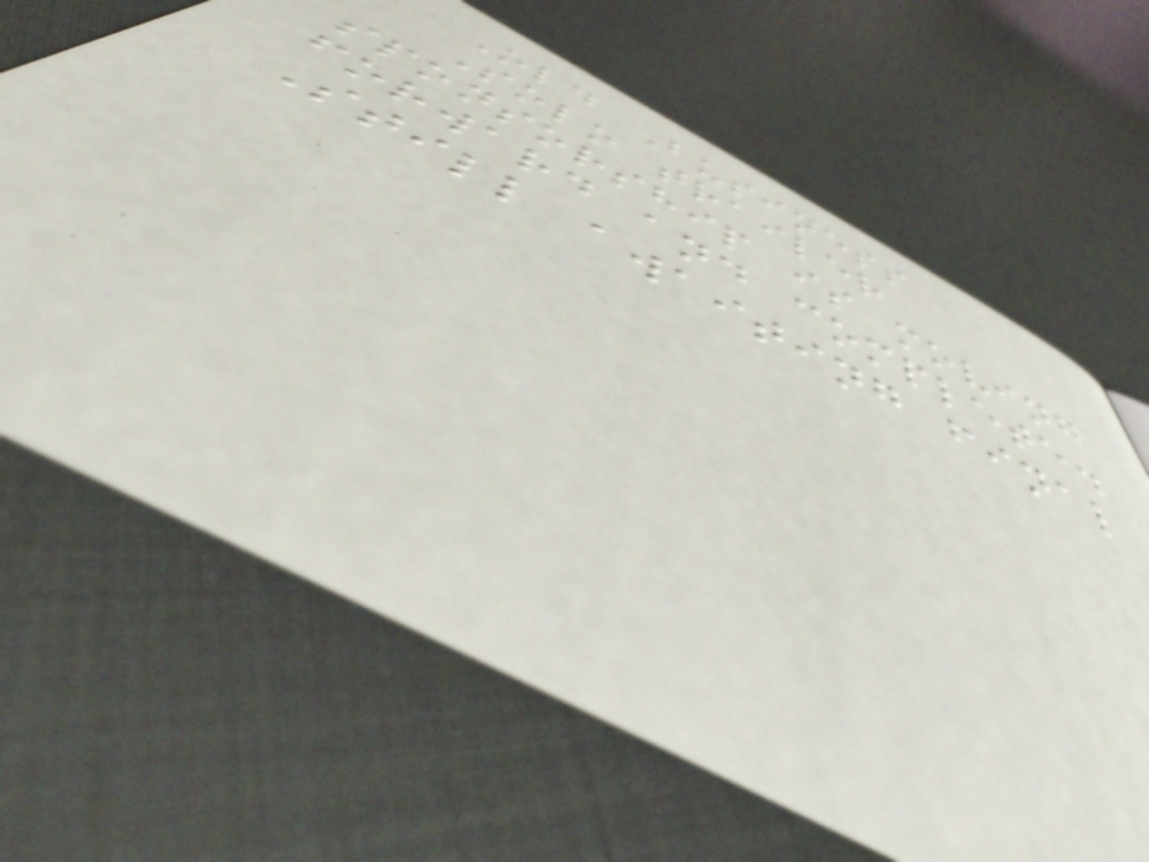Old Business
Solo trailer
sponsorship is moving
forward and complete.
Still awaiting final
